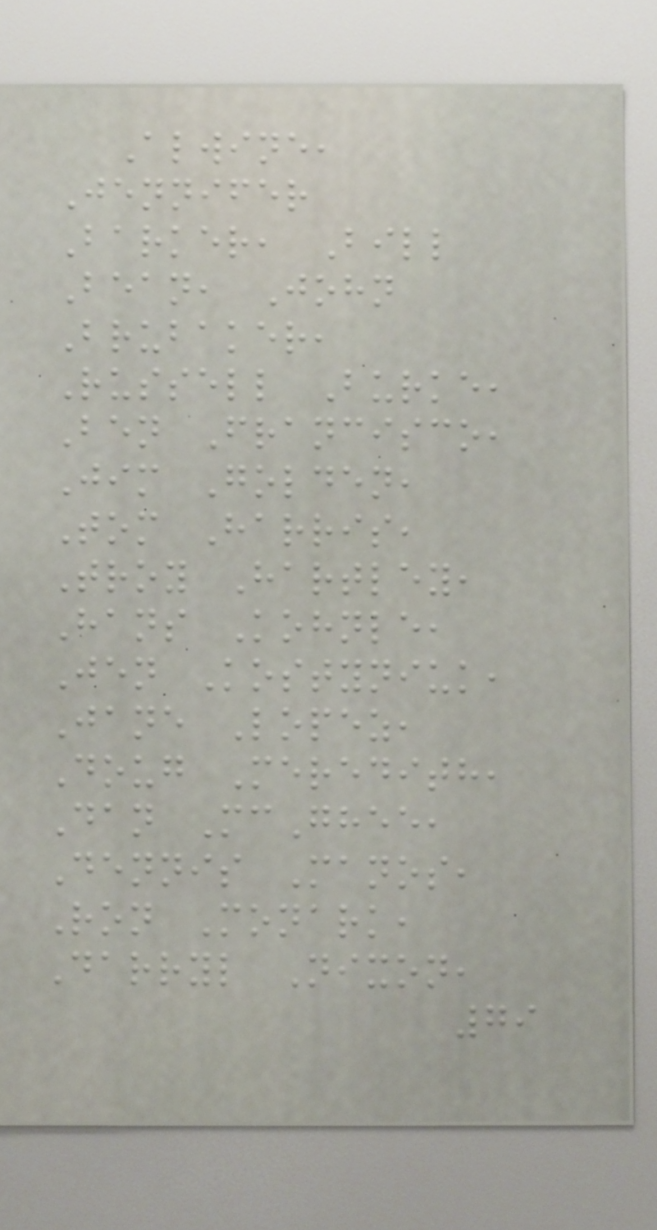Alwine,
Jennifer
Barker, Bill
Bean, John
Brubaker,
Russell Burke,
Ben Francisco,
Jim Golden,
Tom Harris,
Troy Hartley,
Hans Kohnle,
Jen Kostyniuk,
Jane Lopez,
Doug Meredith,
Dan McGhee,
Dennis Manos,
Ron Monark,
Darryl Nixon,
79
